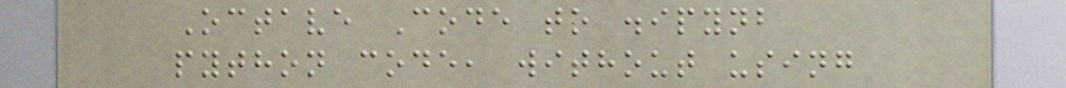Octave Code to .ipynb
python code, without using
